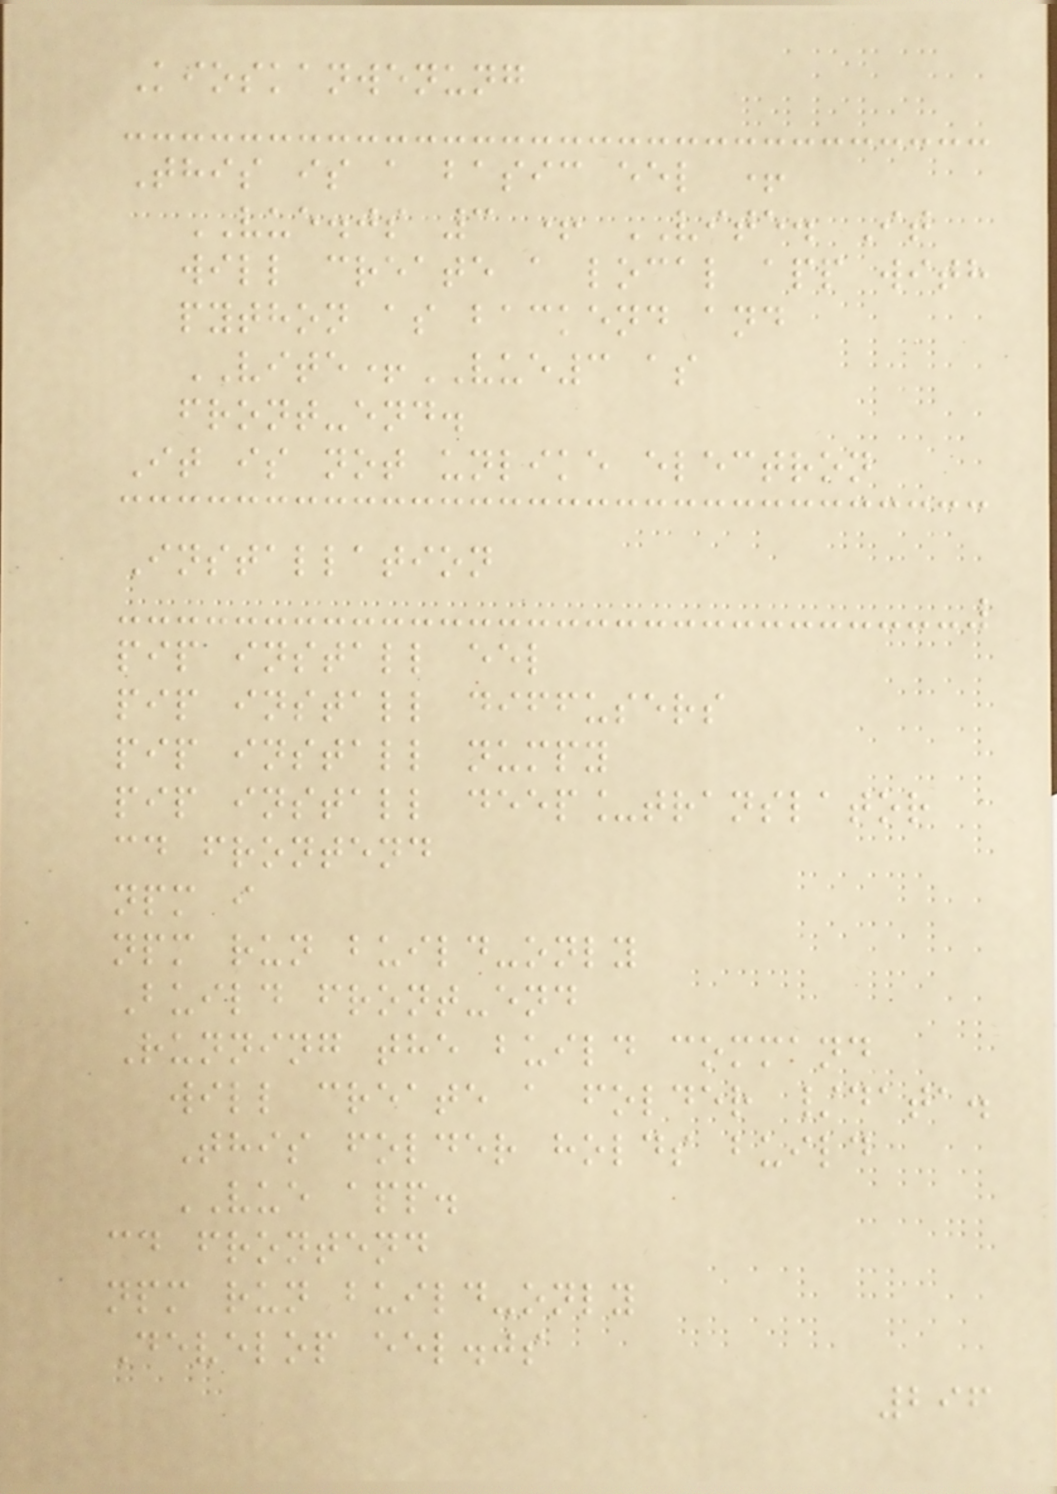Kioskanwenung
This is a basic eel +
VUE.js 3 + VITE. It
will create a local app with
python as backend and
VITE+VUE3 as
front-end.
It is not unlike electron
Installation
pip install eel
pip install diffusers
pip install numpy
pip install deep_translator
cd frontend
npm i
npm run build-only
Build front-end
Running the build command
will create a folder /data.
This folder holds build
VUE app.
cd frontend
npm run build-only
Develop eel.js
296
